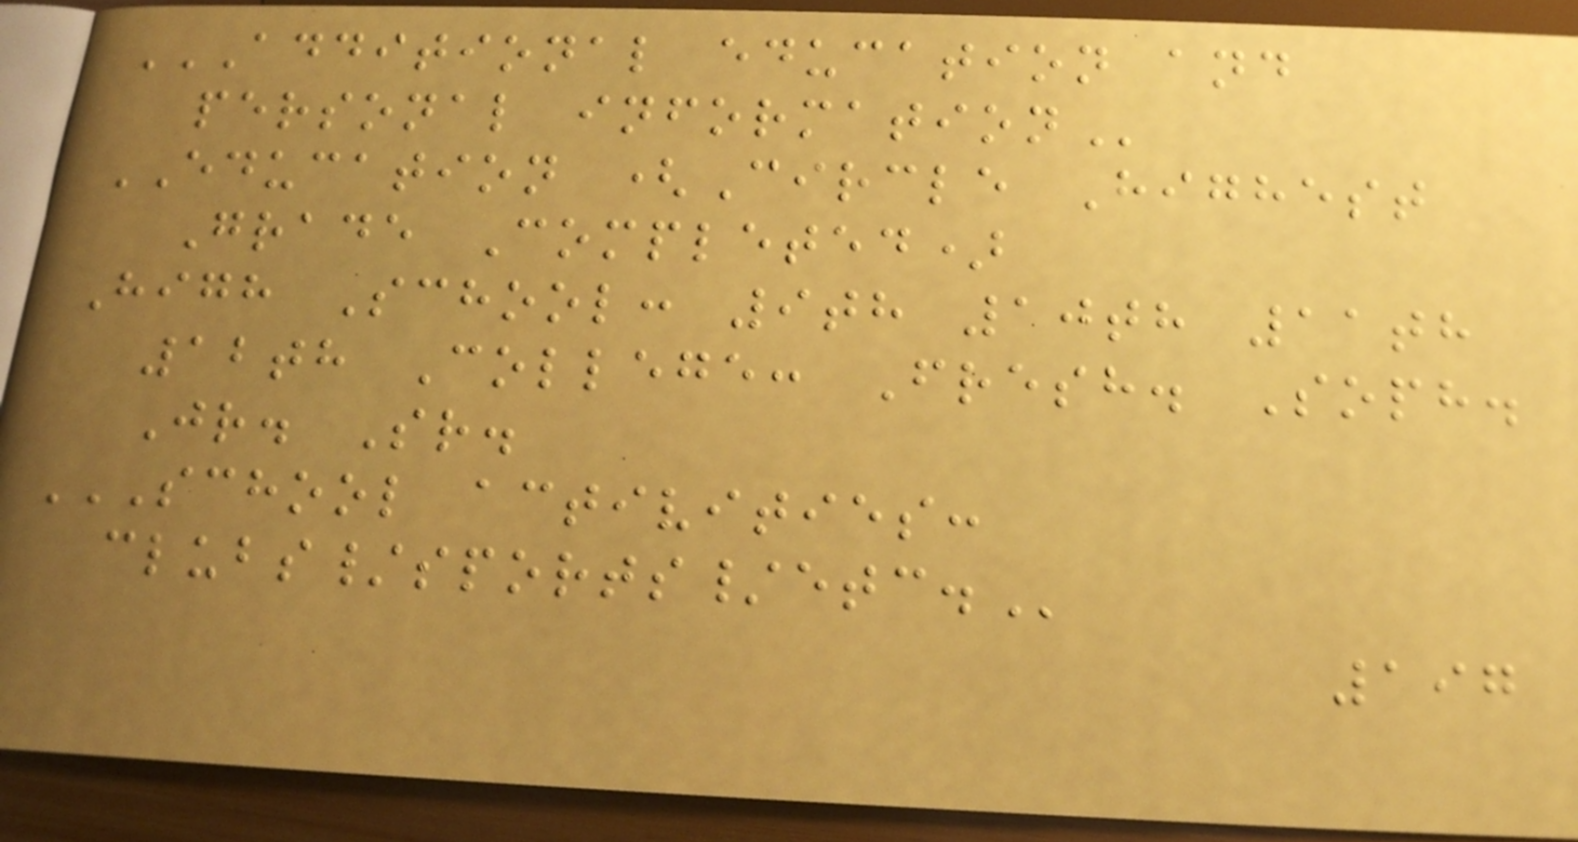ADDITIONAL EDUCATION AND
PERSONAL INFORMATION
EDUCATION (Circle Highest
Grade Completed)
High School: 9th 10th 11th
12th College: Fresh. Soph.
Jr. Sr.
SCHOOL ACTIVITIES:
CLUBS/SPORTS/ETC.
197
